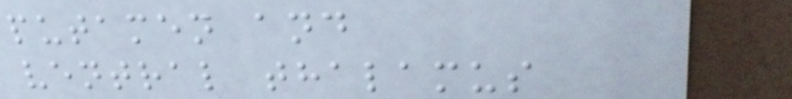putamen and
ventral thalamus
